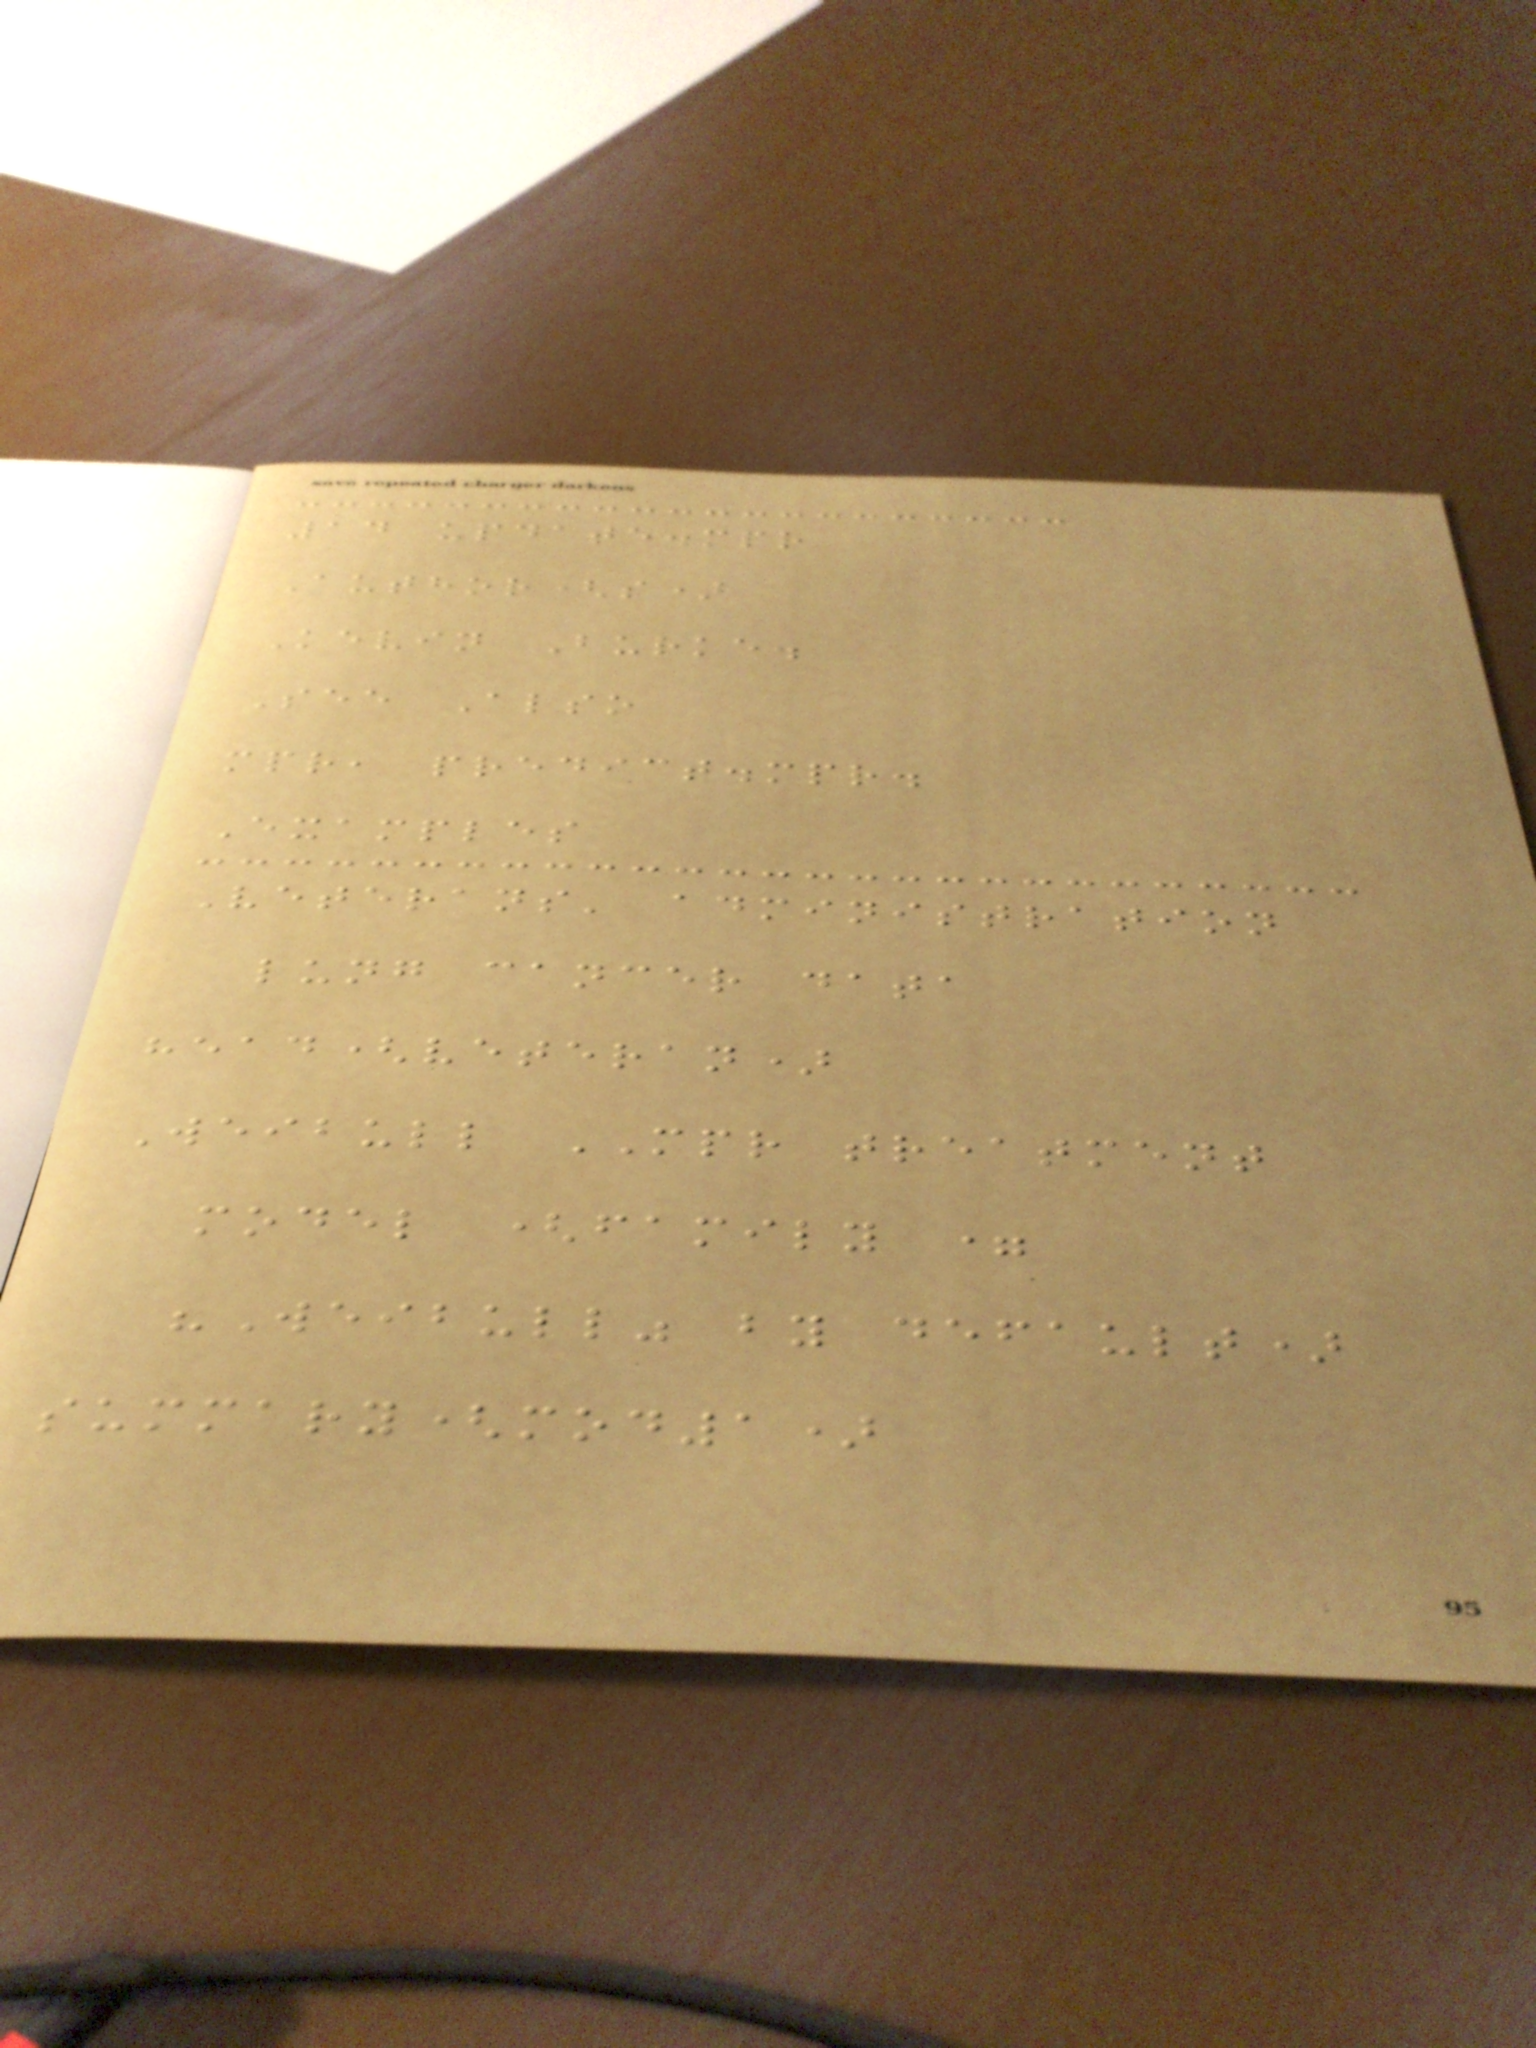14 update.mpr
Author(s)
Kevin Burke.
See Also
mpr, predict.mpr.
Examples
Veterans' administration
lung cancer data
head(veteran)
Weibull MPR treatment
model (family =
"Weibull" by default)
summary(mod1)
